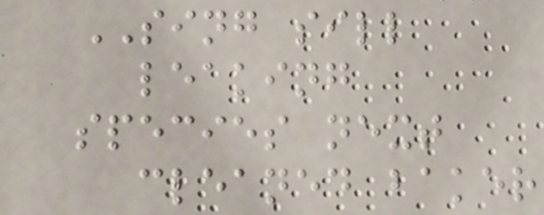SING sill
leaking
species next
cleaned baker
